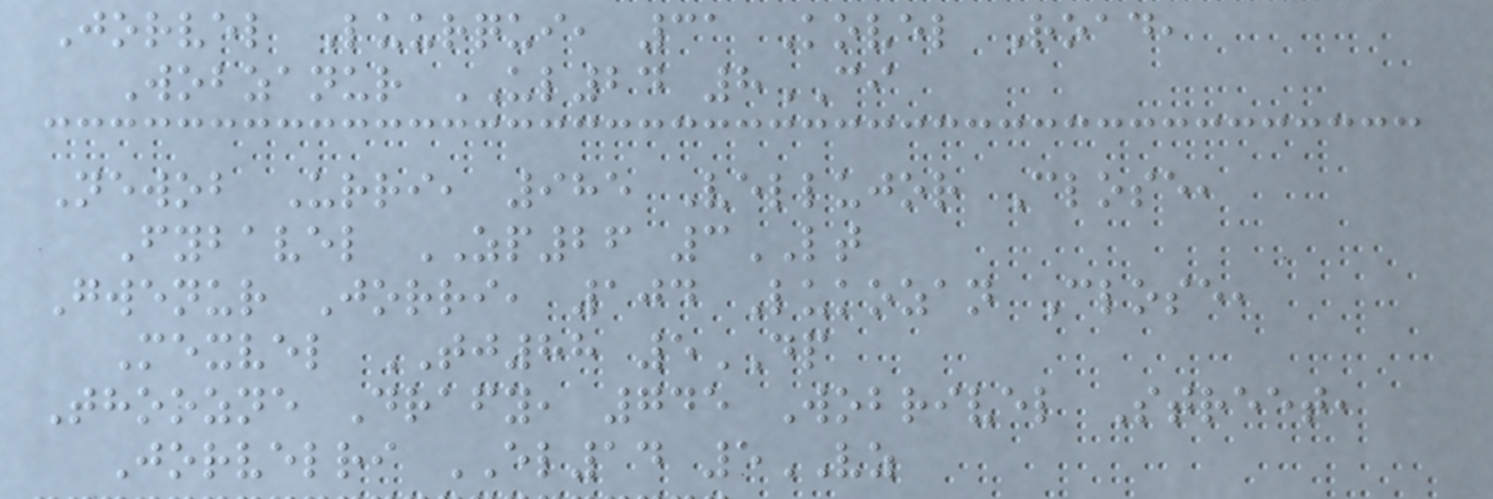Jorvel Luurqui, 31 Kovel Road,
Wobzanur UL24 8CI
Newob Urri, 985 Vellujor Close,
Fybavel ZP26 3LT
Gwenur Jorri, 104 Lukozan Close,
Mexvel TJ88 5DP
Thoozne Drafy, 745 Wobrivel Street,
Jorvelri EL14 5VZ
